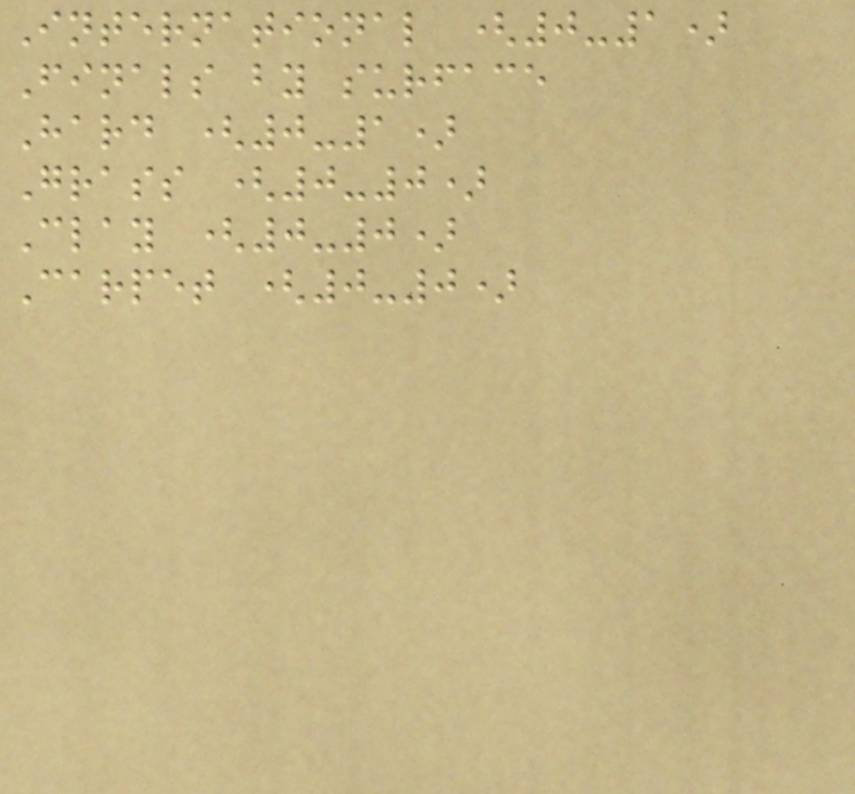International (0-1)
Finals by surface
Hard (0-1)
Grass (0-0)
Clay (0-0)
Carpet (0-0)
